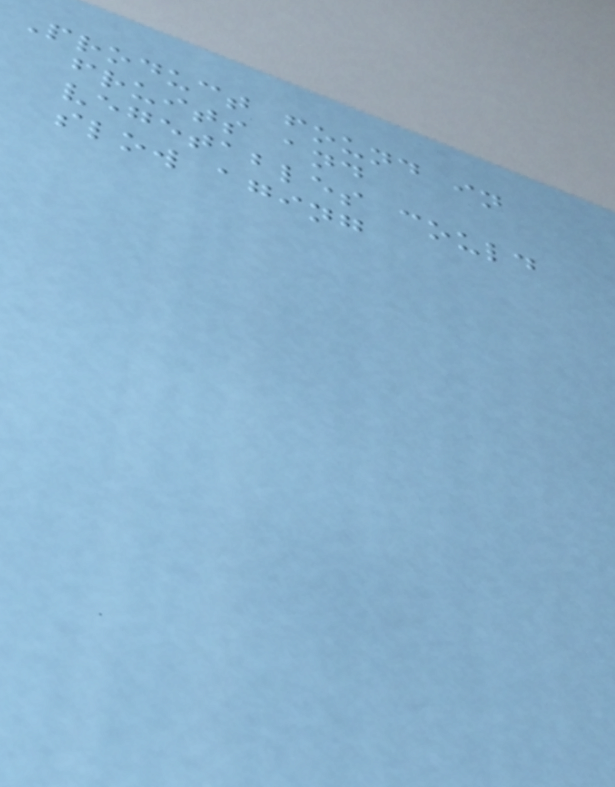Product found in
fruits and
vegetables could
slow aging
